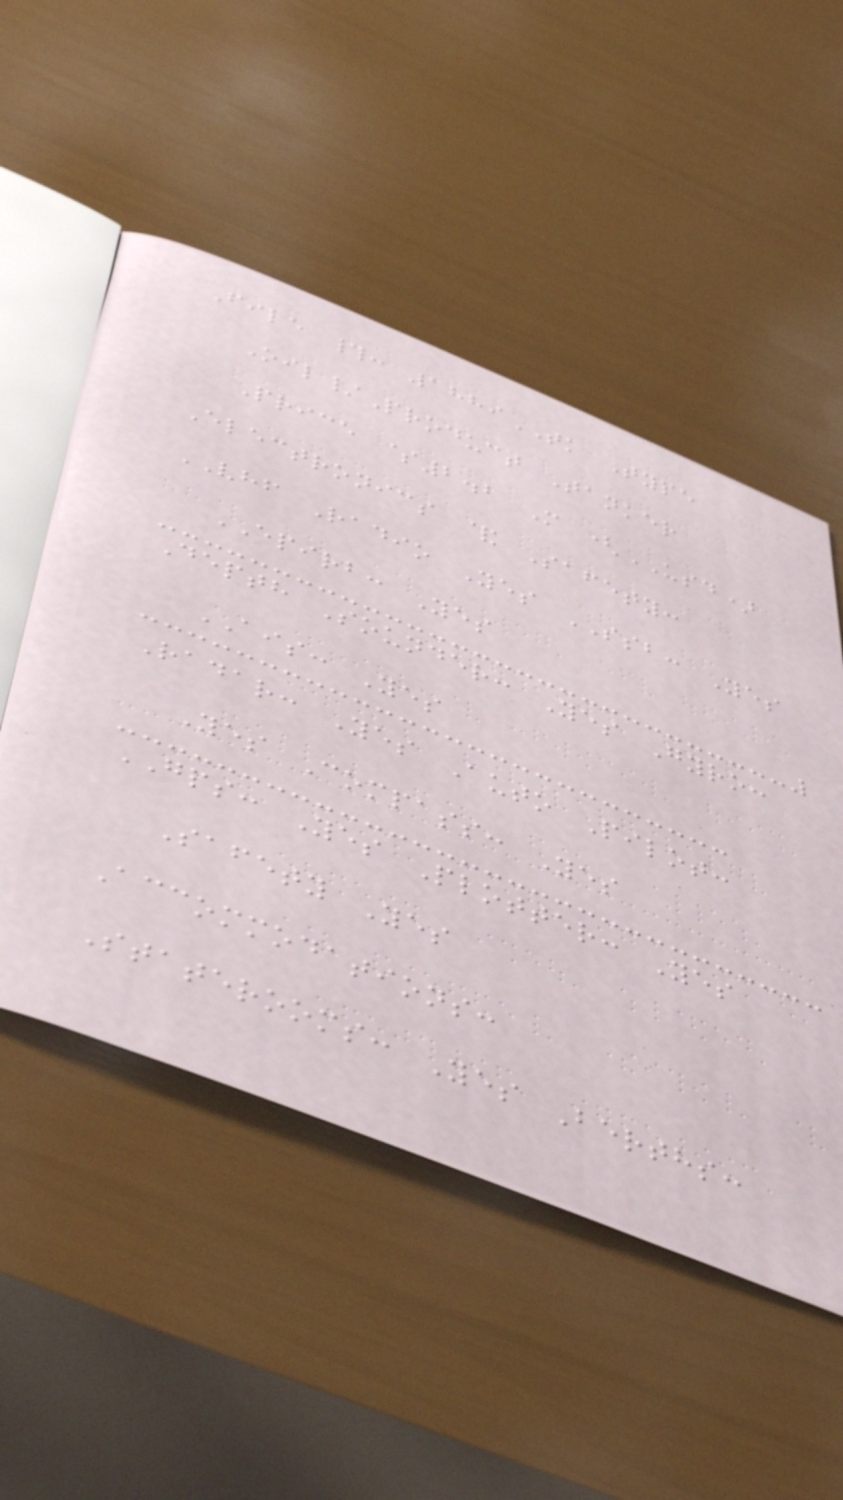File #: 1889TK Type
Oil/Product Tanker
Price $2.2 M (USD)
Electronics & Safety:
VHF Radio Yes SSB: Yes
EPIRB: Yes
Depth Sounder: Yes Gyro:
AIS: Yes
Radar: Yes Auto Pilot:
Yes Compass: Yes
GPS: Yes Plotter: Yes
Safety Yes
Accommodations:
Staterooms: Yes Berths:
